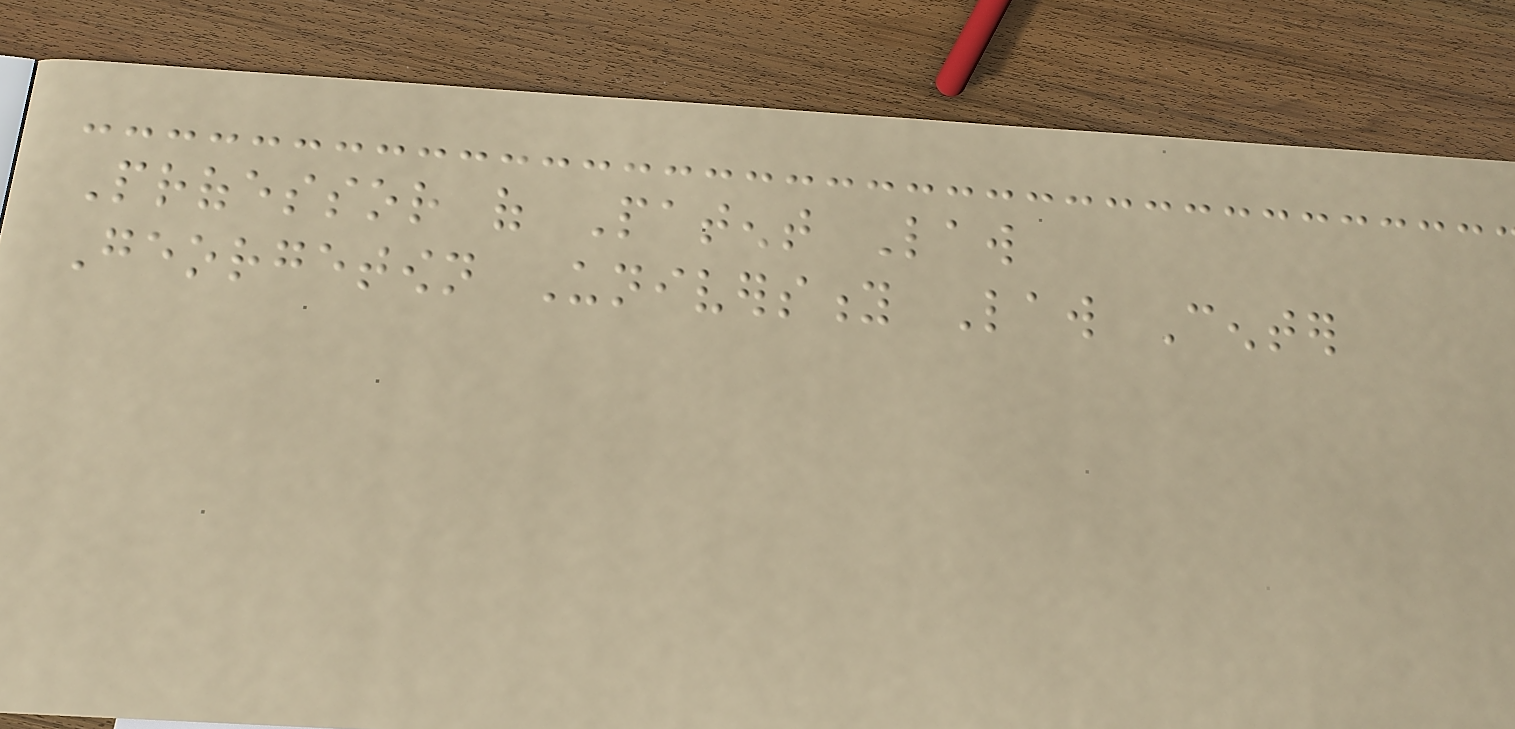Professor of Patent Law
Georgetown University Law Center
